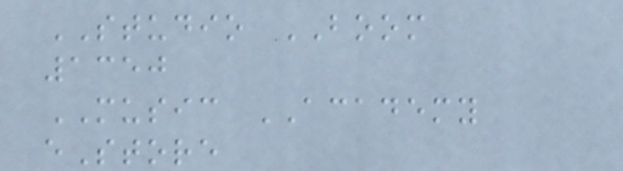STUDIO BOOM
1350
MUSIC ACADEMY
eStore
